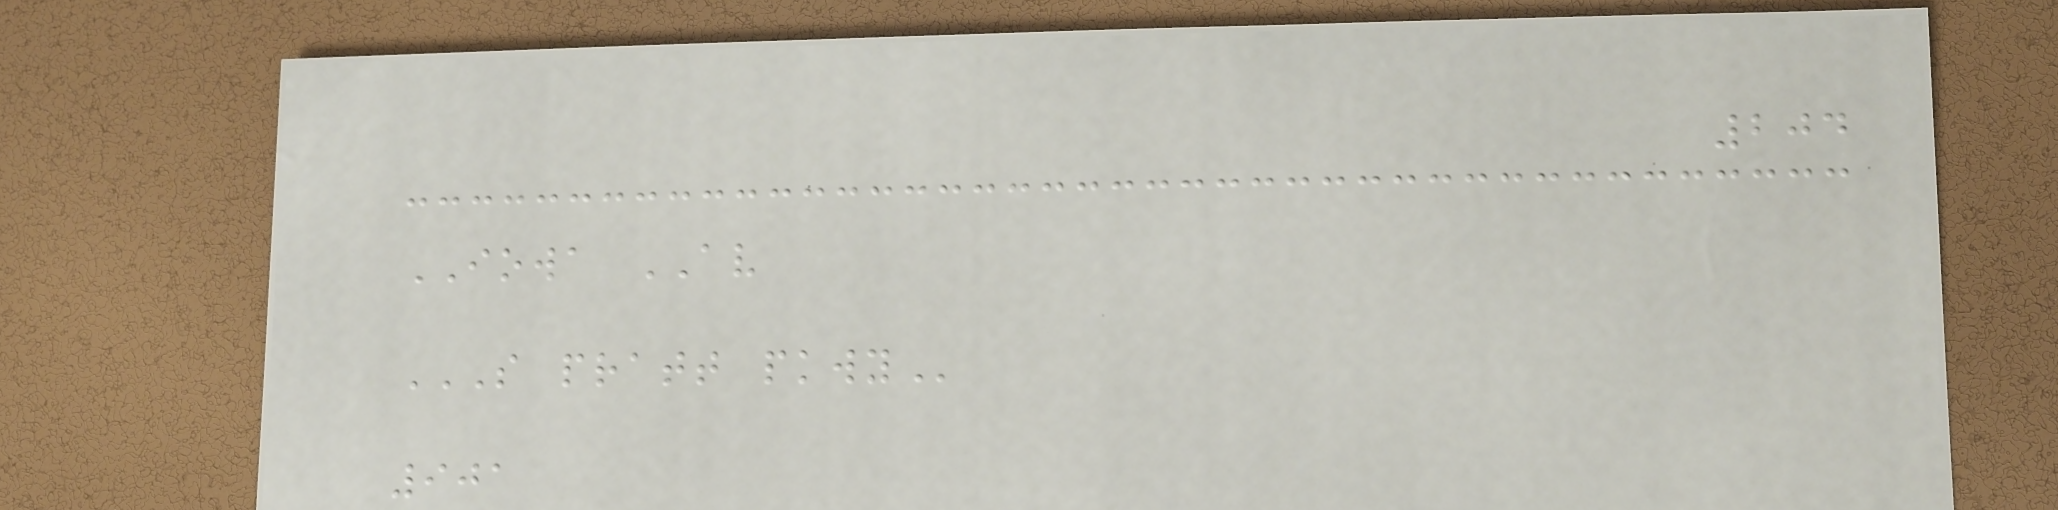204
IOWA AV
S PRATT PKWY
901
